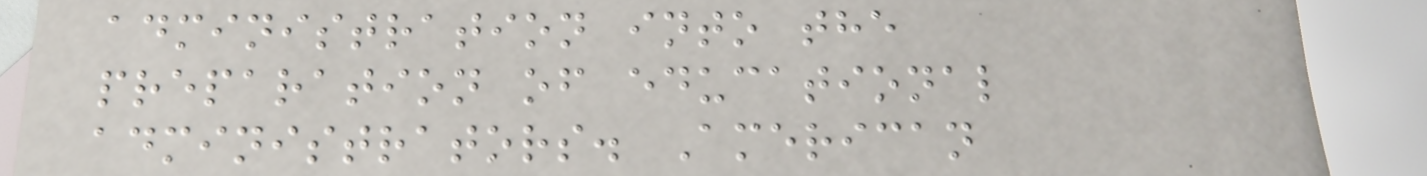administration into the
preparation of educational
administrators. American
